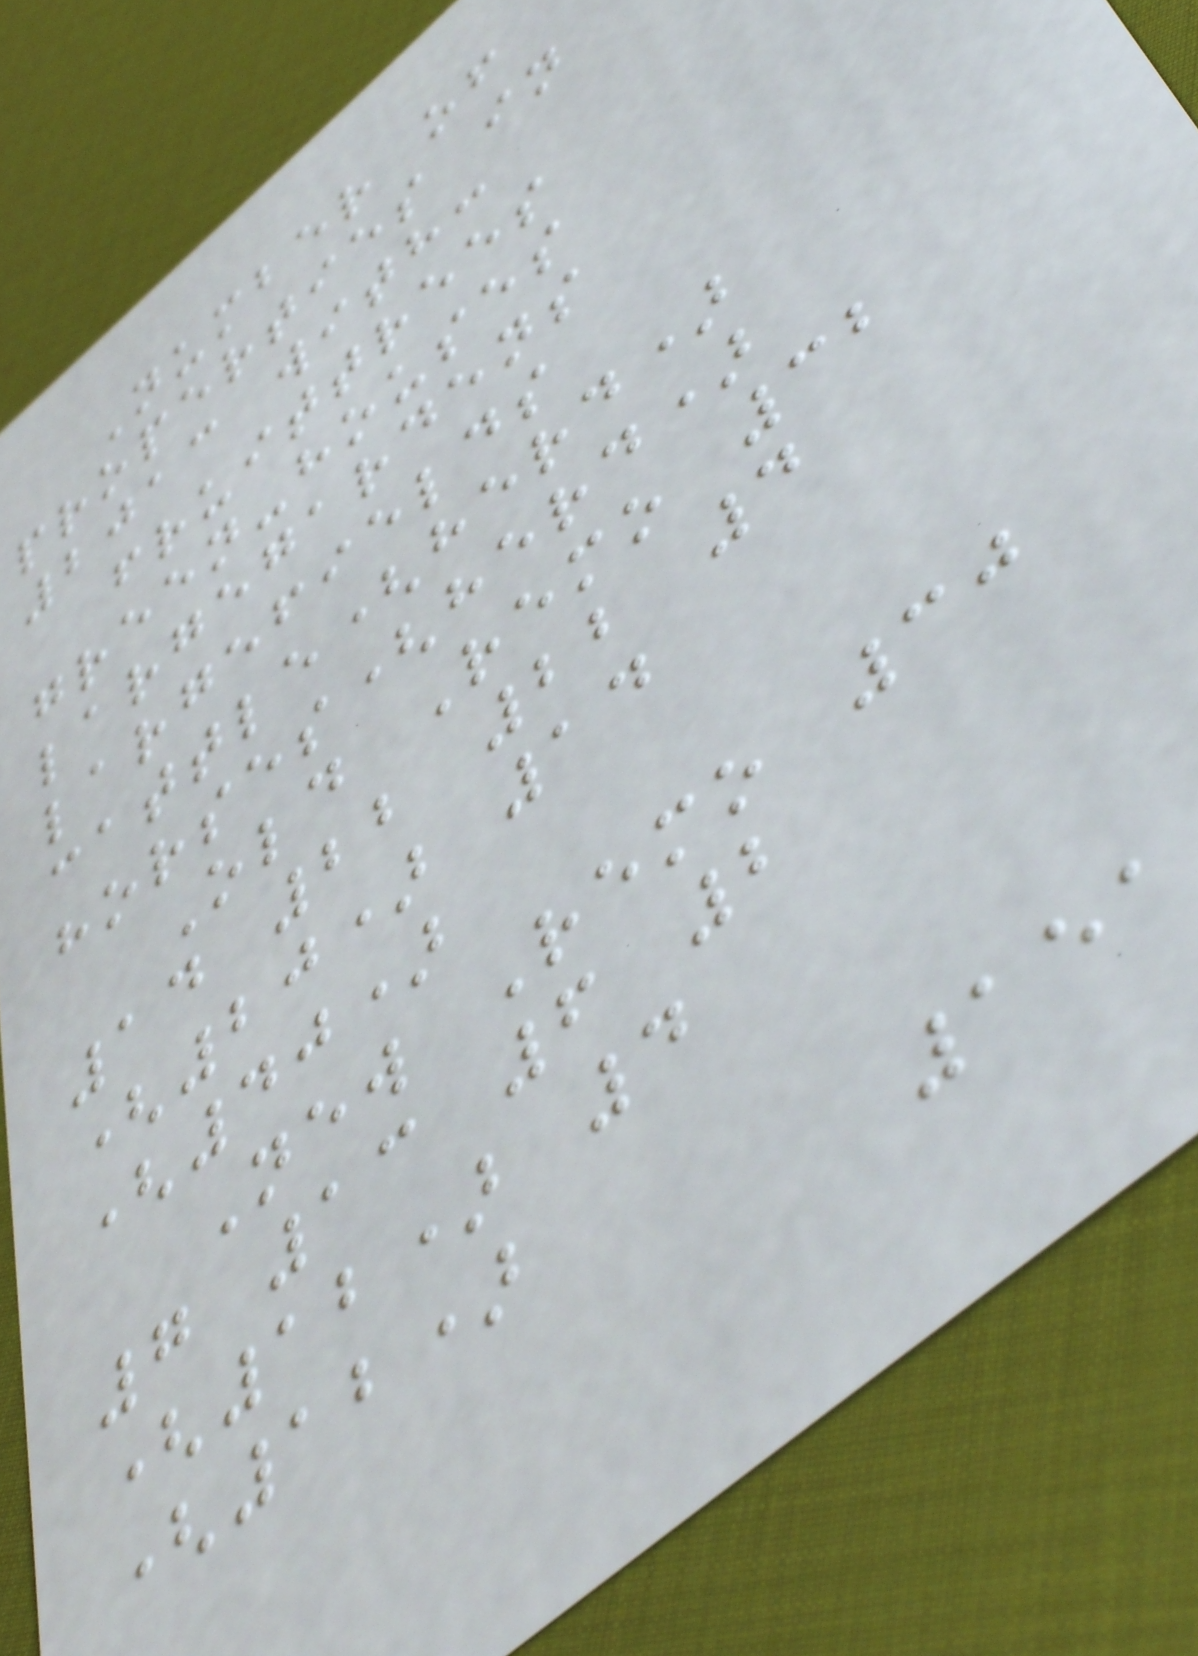Number of
properties in
2013 with:
fruittrees
green-houses
largegardens
largefields
cattle(herd)
horses(herd)
Old Remo 32
14 22 22 4
(20) 14
(40)
New Remo 30
7 13 6 2
(12) 4
(12)
151
